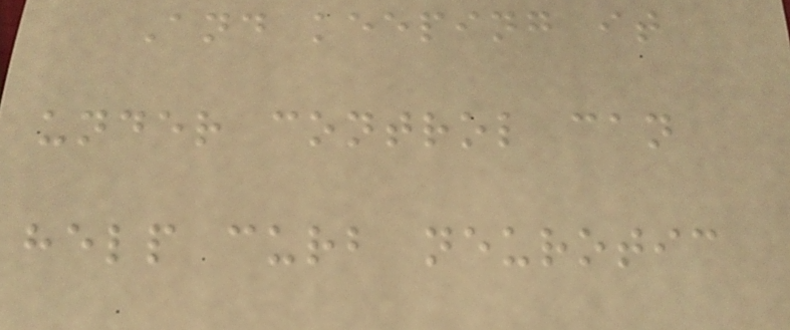And keeping it
under control can
help curb neurotic
